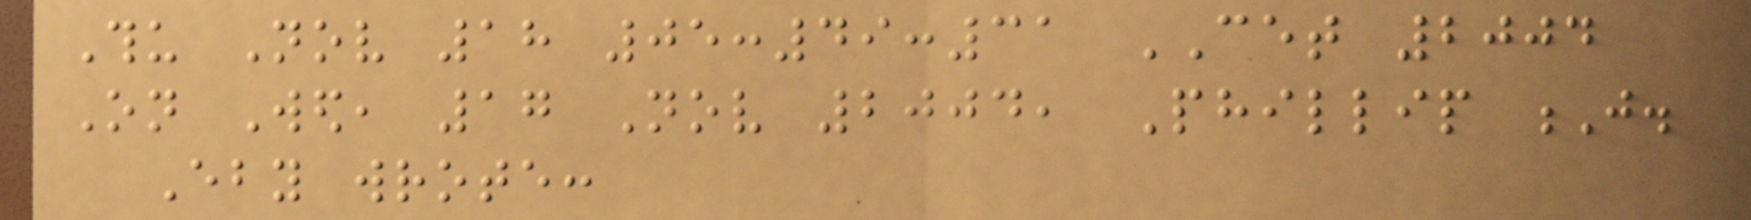Thu Nov 18 05:49:31 CET 2004
On Wed, 17 Nov 2004, Phillip J.
Eby wrote:
